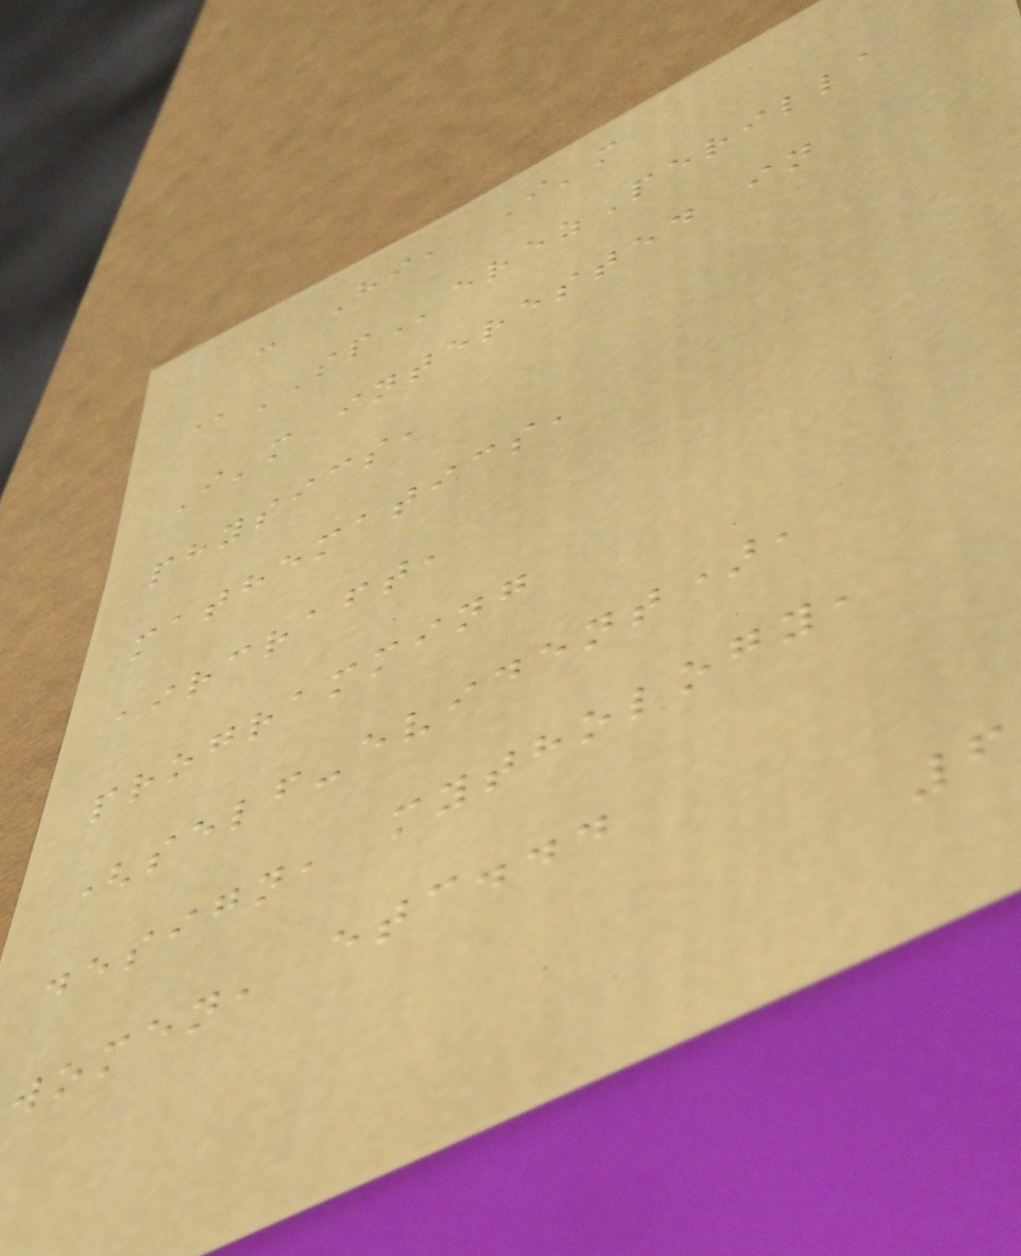- Hi, I'm
@SPerezPerilla
I'm interested in
physics,
mathematics,
aircraft,
programming
(self-evident),
design, mythology,
women, etc...
6
